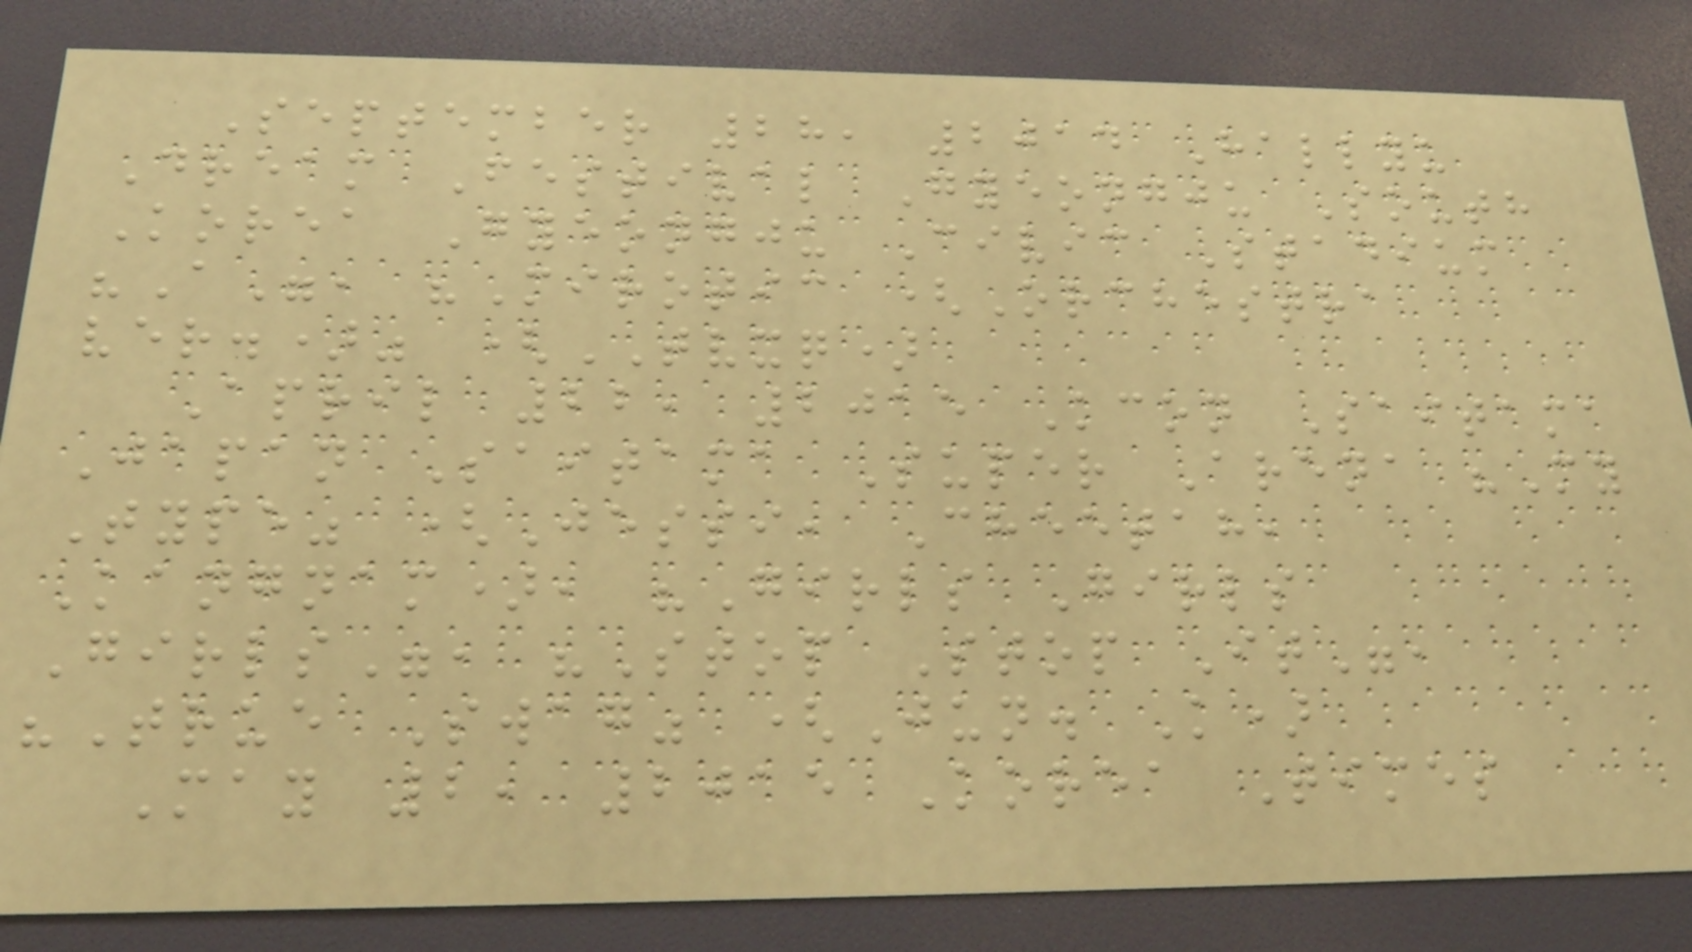September 28, 2014 Hallyu
Dream Festival Gyeongju South
Korea Gyeongju Civic Stadium
"A", "Mirotic (Orchestra
ver.)" (TVXQ)
April 22, 2015 Kcon Saitama
Japan Saitama Super Arena "My
Type" (Jessi, Cheetah,
Kangnam), "Girls Girls
Girls", "Stop Stop It",
"True Swag" (Jun. K)
May 2, 2015 Korea Times
